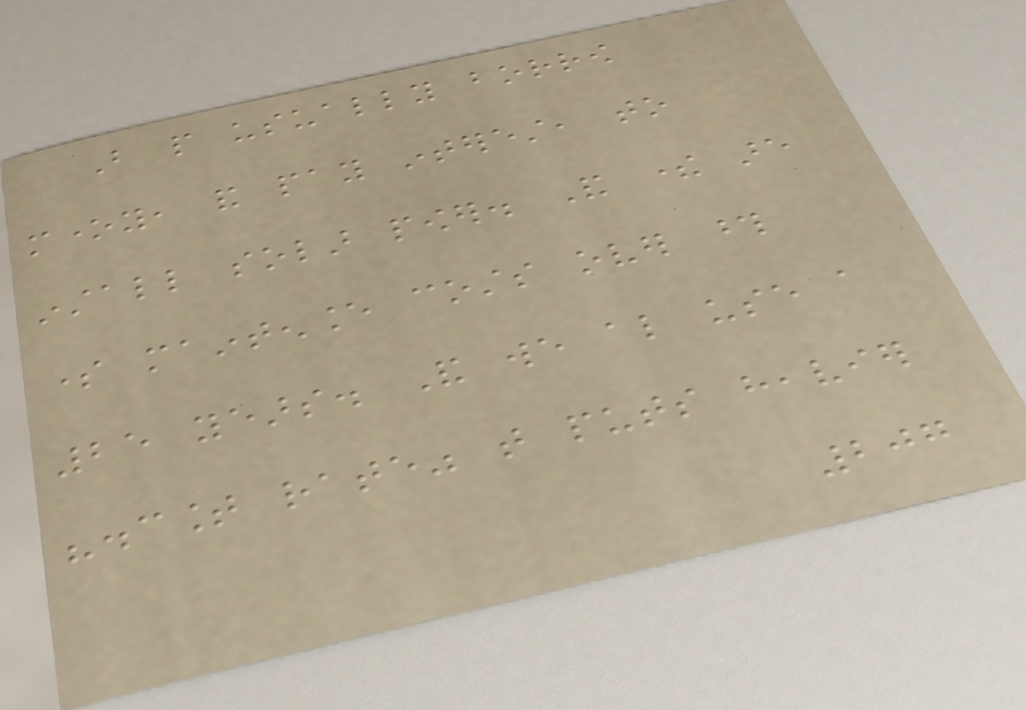But people usually borrow
money, and pay interest, to
install solar power. And there are
some maintenance costs over those
25 years. And we also use a
"discount rate" that puts heavier
207
